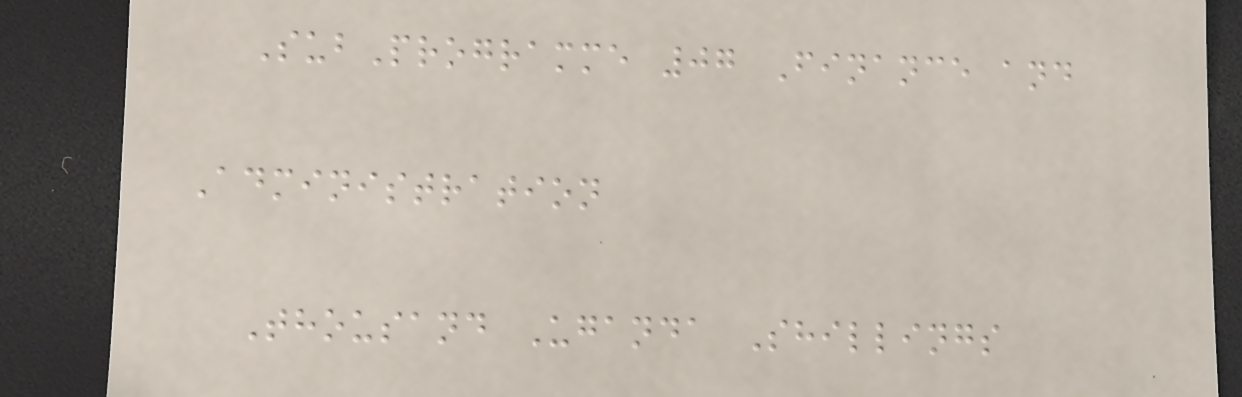SubProgramme 07 Finance and
Administration
Thousand Uganda Shillings
